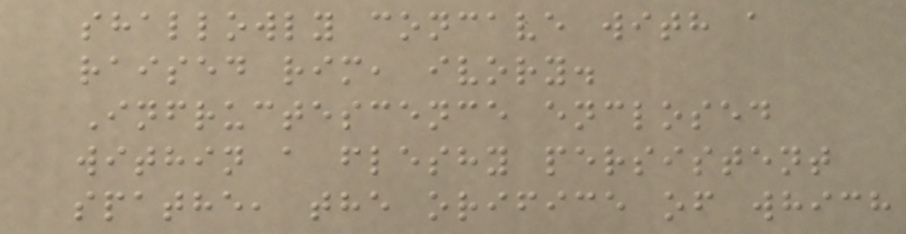shallowly concave with a
raised rim, ivory.
Infructescence enclosed
within a fleshy persistent
spathe, the orifice of which
